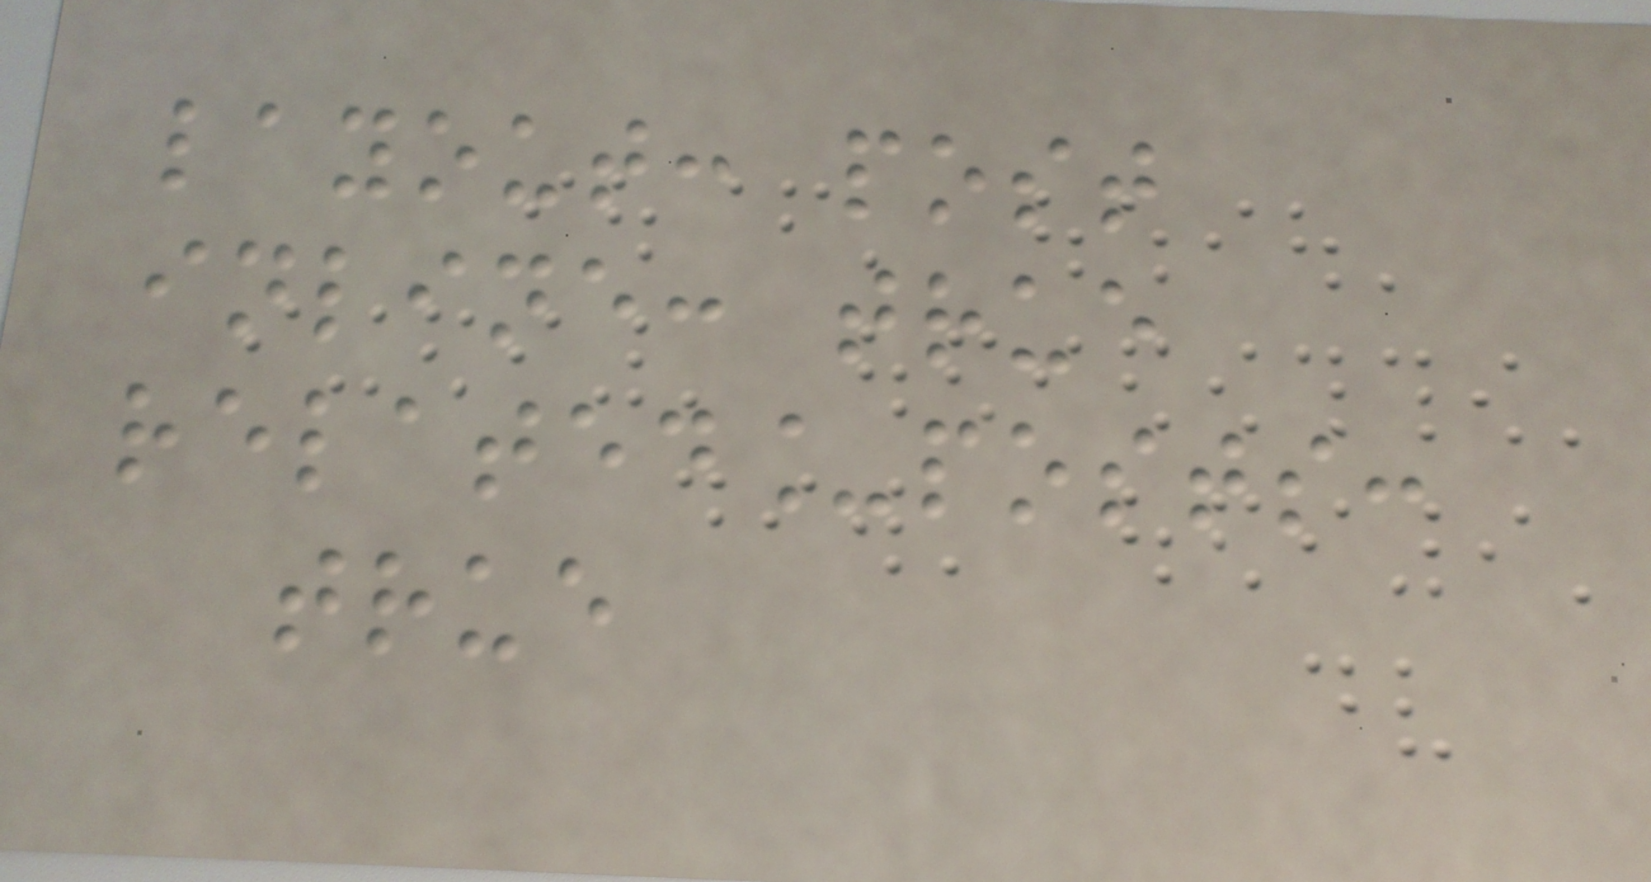layout: post
inline: true
related_posts:
true
